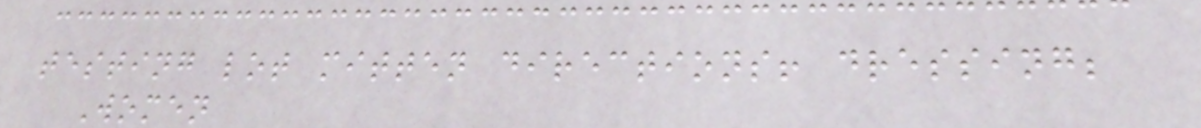testing lot mitten directions! dressing;
Women
